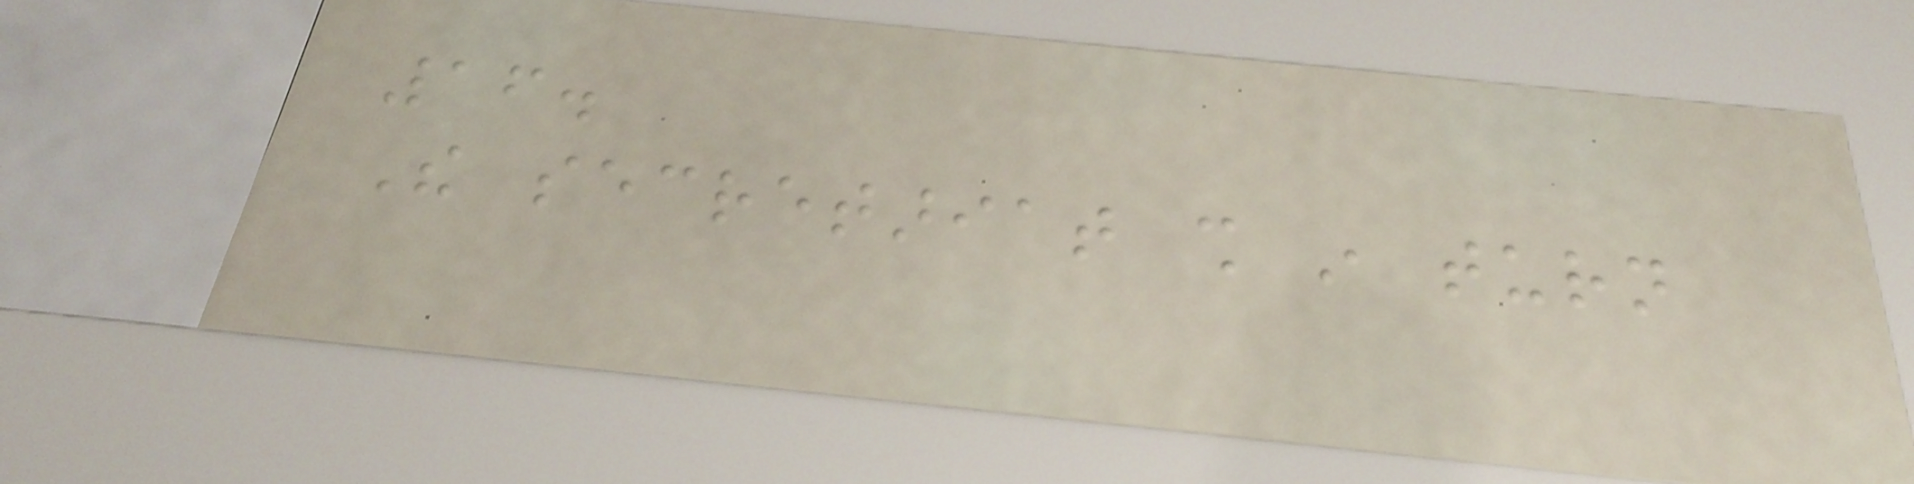16.
The secretariat shall in turn
